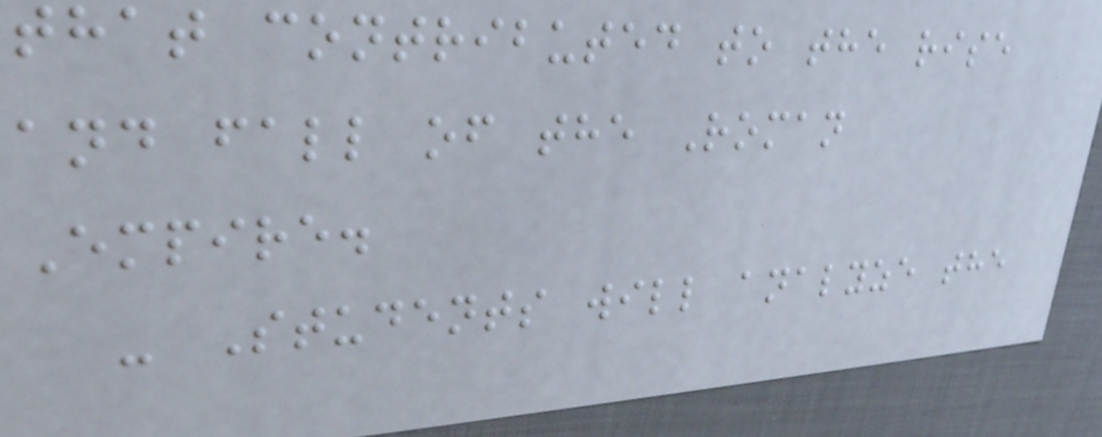that contributed to the rise
and fall of the Roman
Empire.
- Students will analyze the
